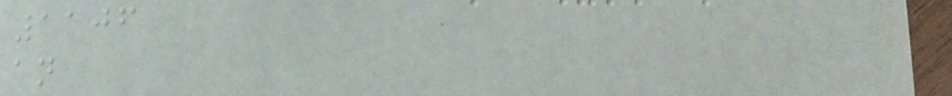1106
an
